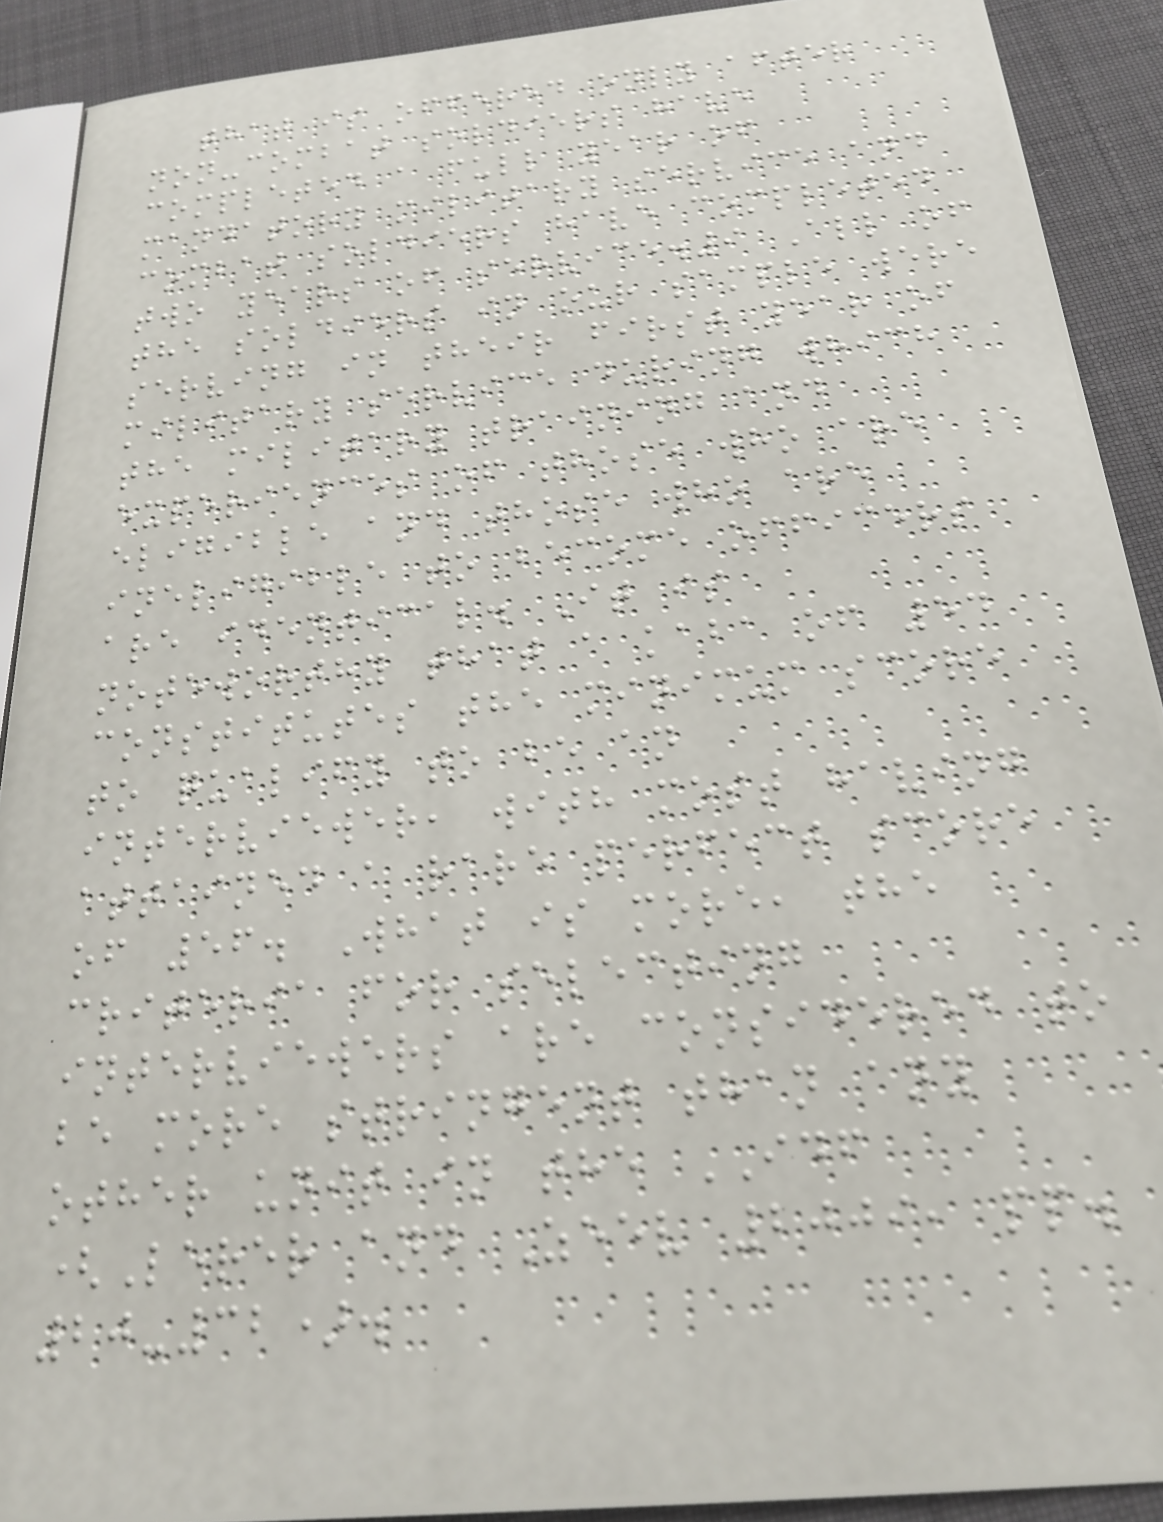that is offered only after
non-combat soldiers have
completed a full year of
mandatory military service and
combat soldiers have completed
two years of service.9 All of
the soldiers in our sample were
serving in their first year of
military service during which
the military training and
experiences of those who are
eligible and those who are
ineligible to become officers
are identical. It is
noteworthy that a kaba of 54
constitutes the minimum score
to qualify to be an
interviewer, with most having
attained a rare perfect score
of 56. What is more, the
criteria for selecting
interviewers are considered to
be more stringent than any
other unit in the IDF
(Lerer and Zeev 2009, pp.
20-32).
